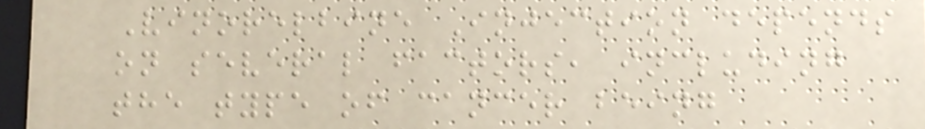Vinorelbine Injection depends
on several factors, including
the type of cancer being
